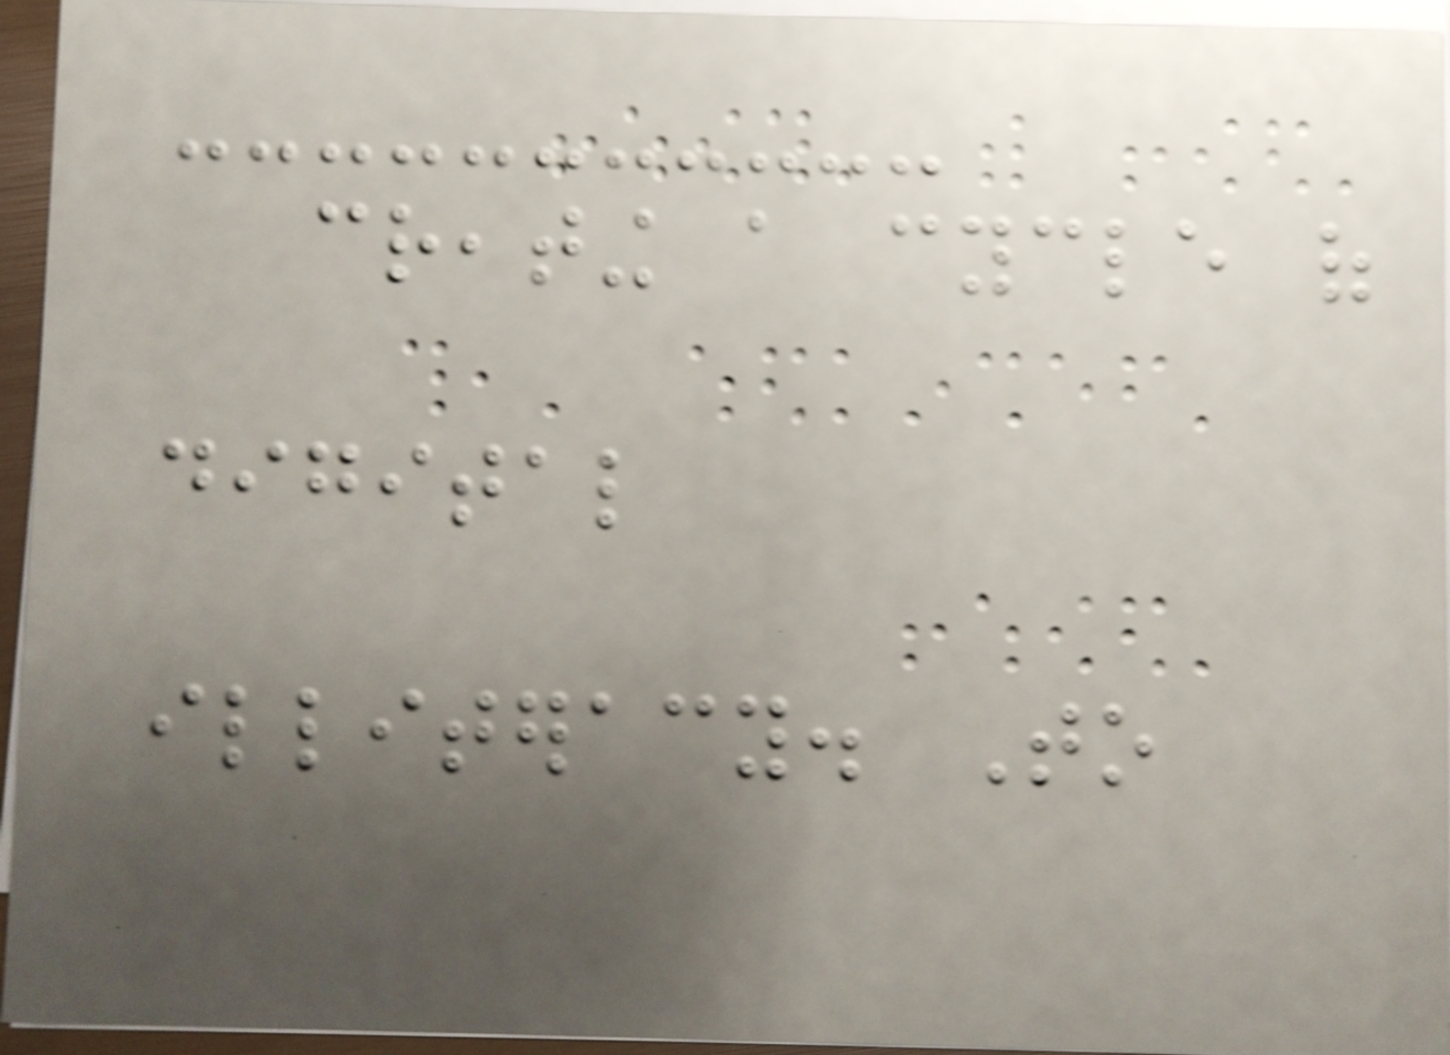creating a cycle of
digital
illiteracy. To
